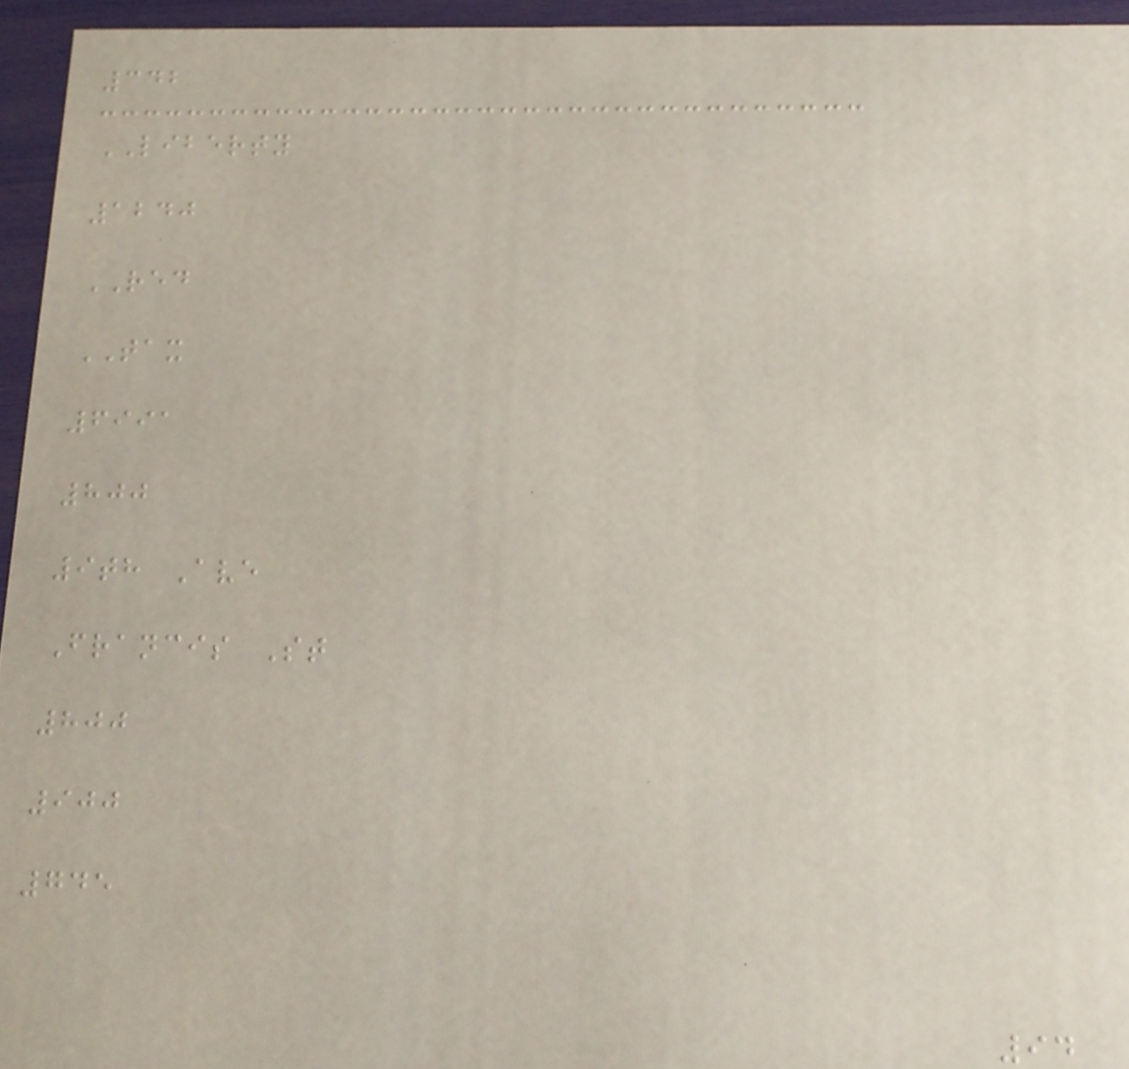342
LIBERTY
1240
RED
TAX
6991
800
9th Ave
Francis St
800
900
745
94
